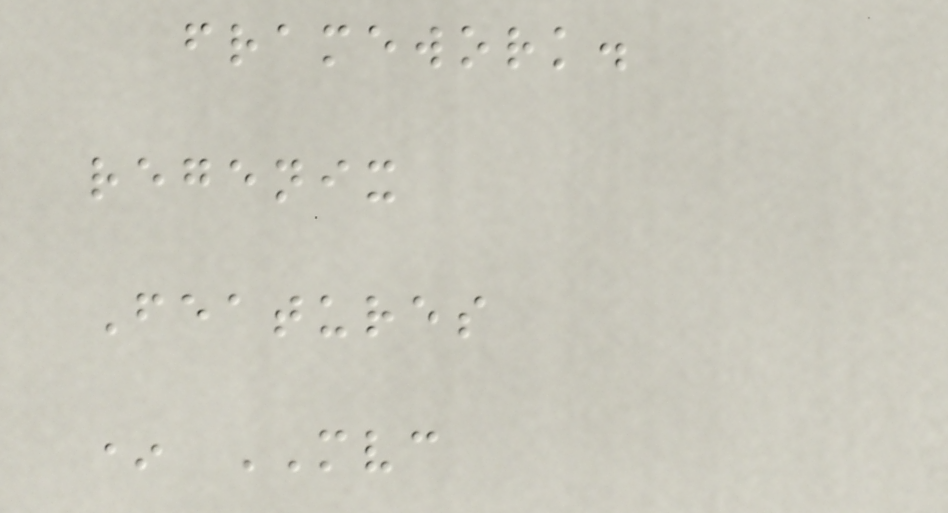framework.
regenix
Features
* MVC
